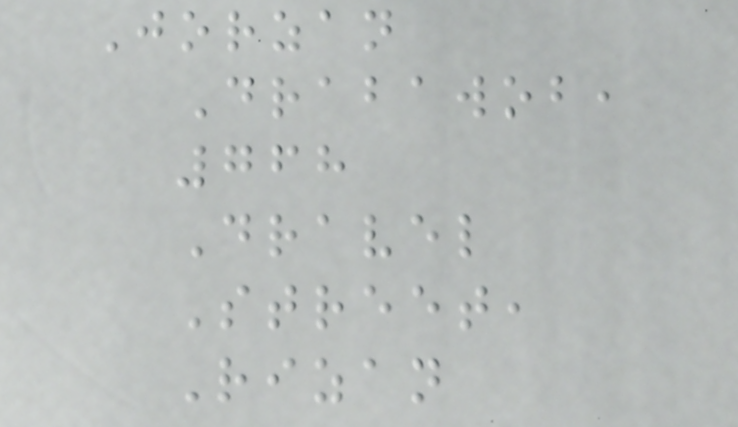Jorzan
Drabawob,
768
Dravel
Street,
Rizan
